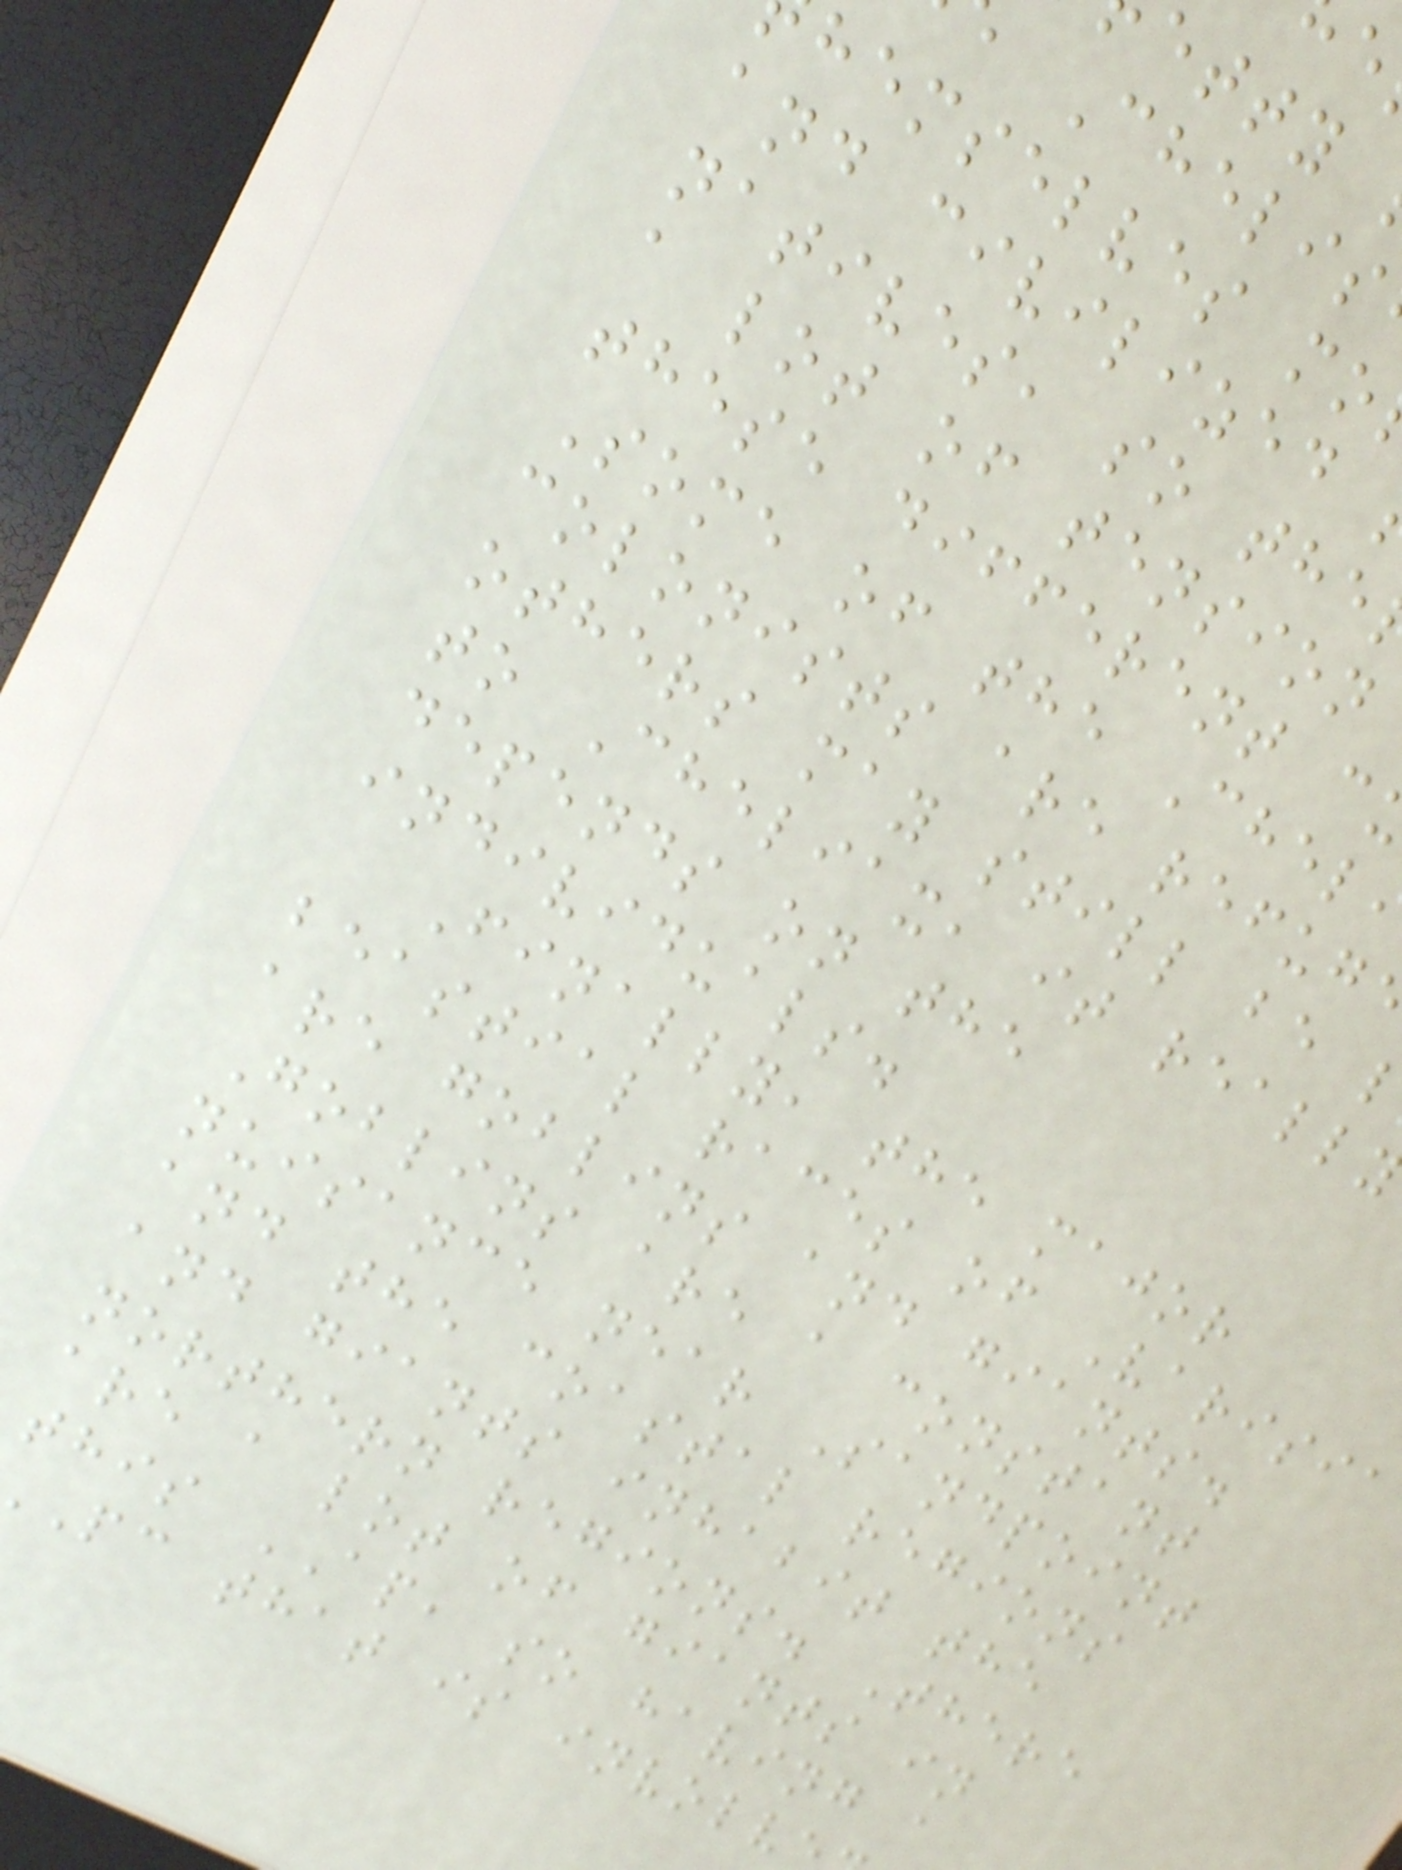Chelis
hemselves mo
and civilized
natives, so the
a lot of tension
these different c
Some of the Chel
colonists are refug
others may still be
to Cheliax, it reall
depends on the
individuals.
Finally, the major
beastial races of Varisia
are goblins and giants.
Goblins are a constant
nuisance near Sandpoint
and the coastal regions
and giants inhabit the
northern regions. There
are a lot of giants in
this AP, so having a
pc that is involv
